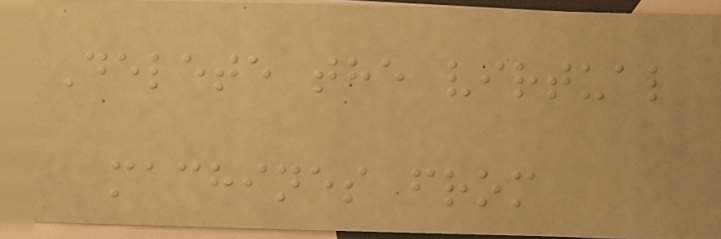Delete the virtual
machines from
